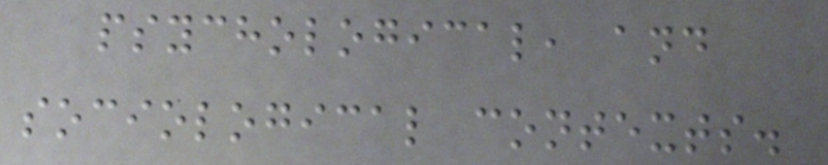psychological, and
sociological contexts.
